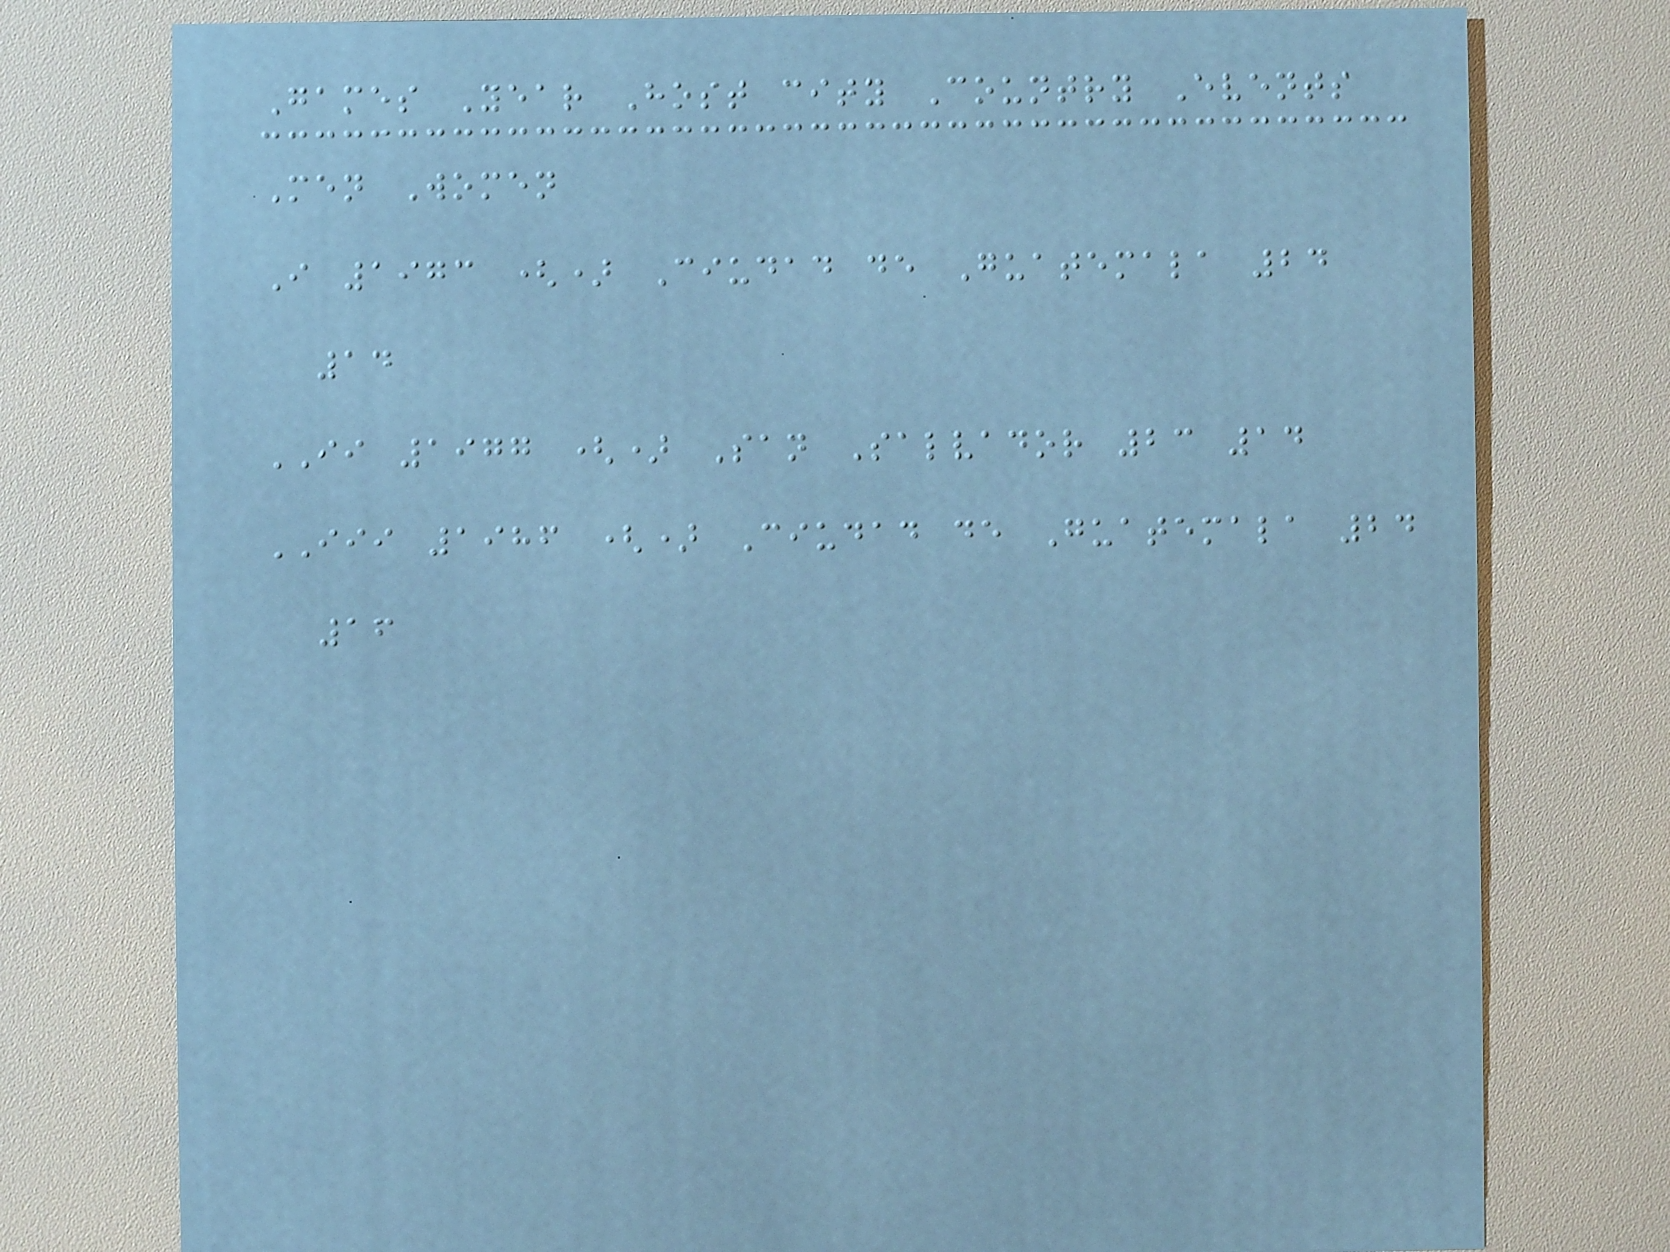Games Year Host city Country Events
Men Women
I 1973 () Ciudad de Guatemala 24
14
II 1977 () San Salvador 23 14
III 1986 () Ciudad de Guatemala 24
16
